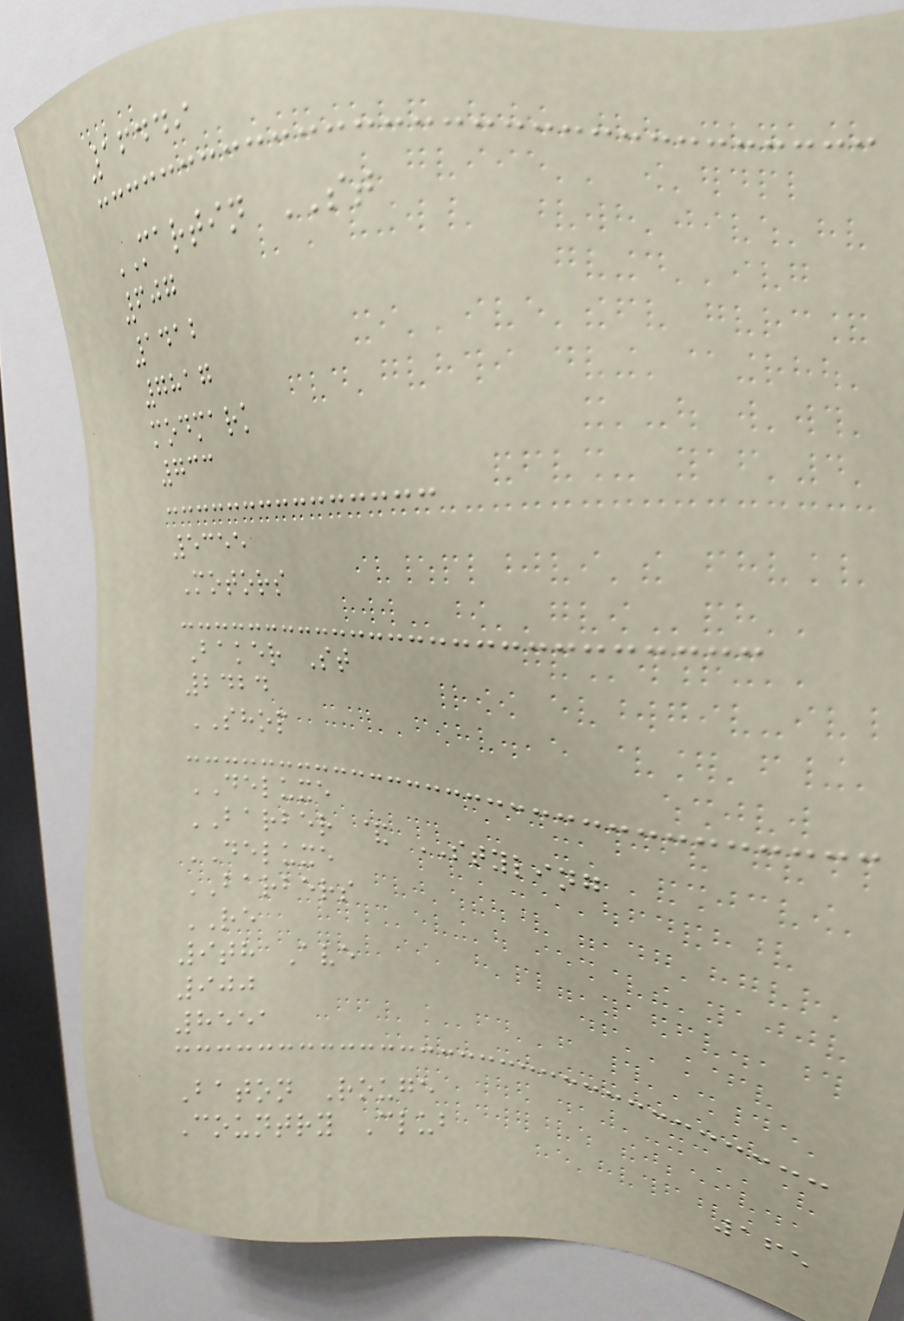16449
MARTIN ST
607
1412
7817
modmark
733
5355
Motors
Baker St
2424
SHOP
DELUXE
BARBER & STYLING
DELUXE
BARBERS
RE
9th Ave
900
8551
Baton Rouge
Country Club
165
